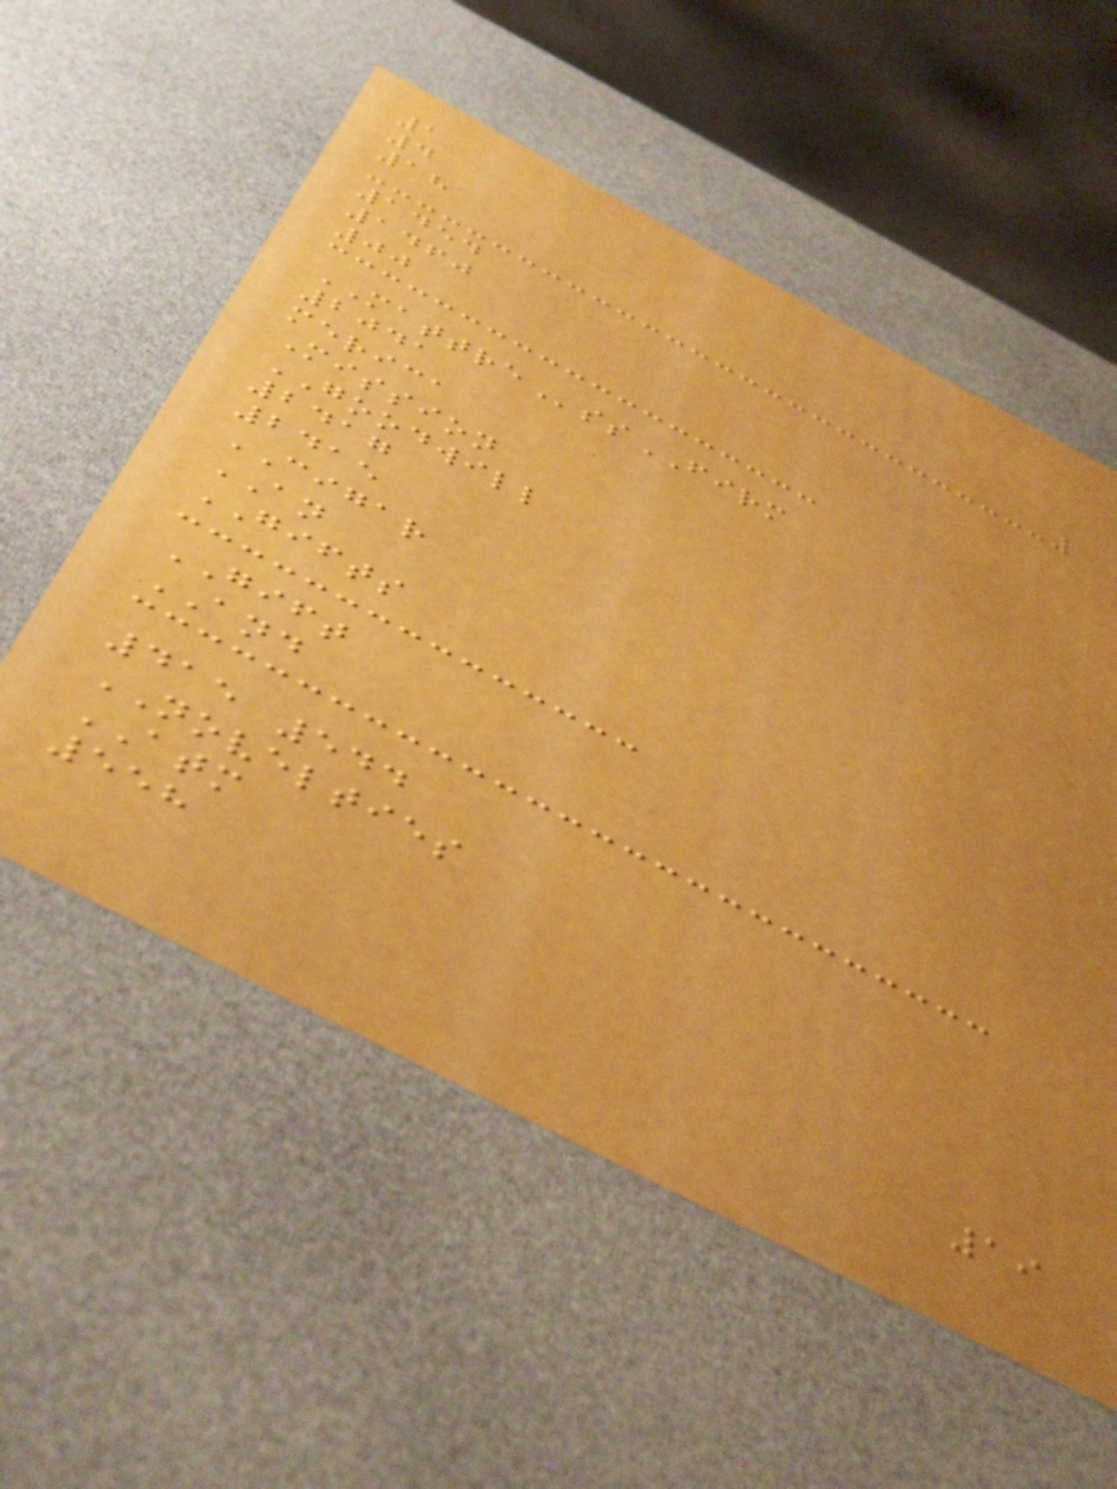1
4
18
1454
1460
00
MATTREssFIRM
2041
merica
Mission
GOODWILL
2417
2415
CIGAR
AN
GIFTS
GIFT
AND
415 544
NOVELTIES
ATM
558
19
